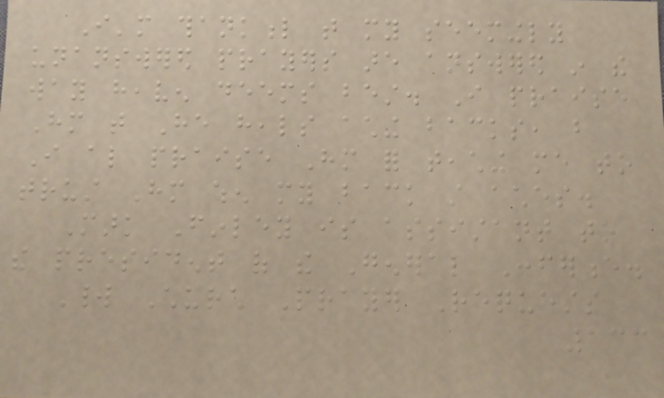I'm thankful that my seemingly
unanswered prayers are answered in the
way heaven deems best. I praise
Him that He heals aching backs, but
I also praise Him for teaching me to
trust Him when my back still aches.
Mark Finley is assistant to
the president of the General Conference.
World Church Prayer Requests
133
